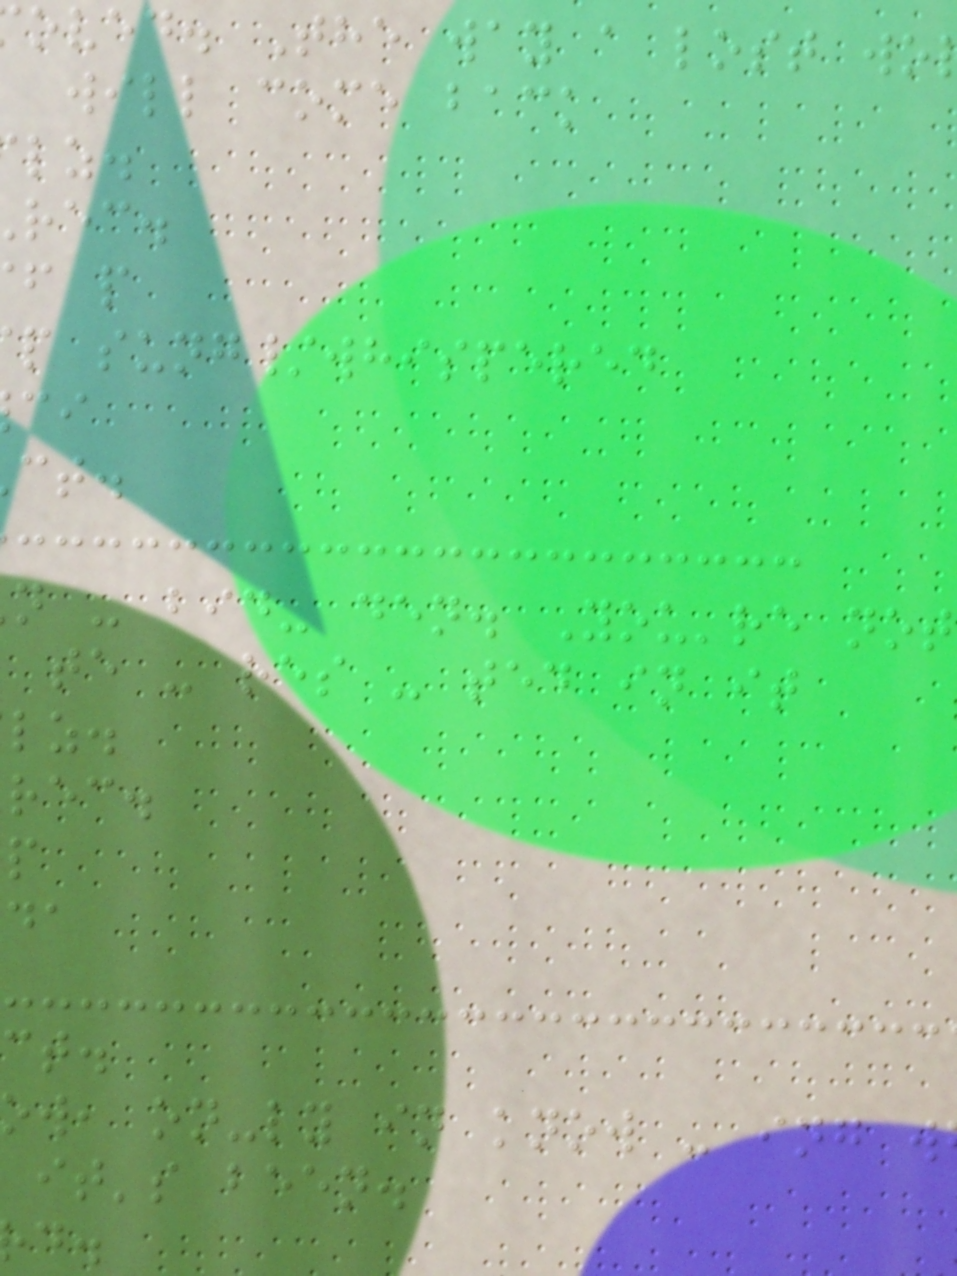oved. The way a lost wo
will come back
rec.
p sung/whispered
n - bid- den. You're not
te - res - ted in it
rec.
ow, on-ly in know - ing w
it's been.
